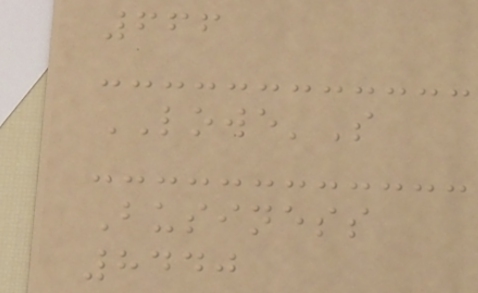666
LOWE'S
Business
8440
